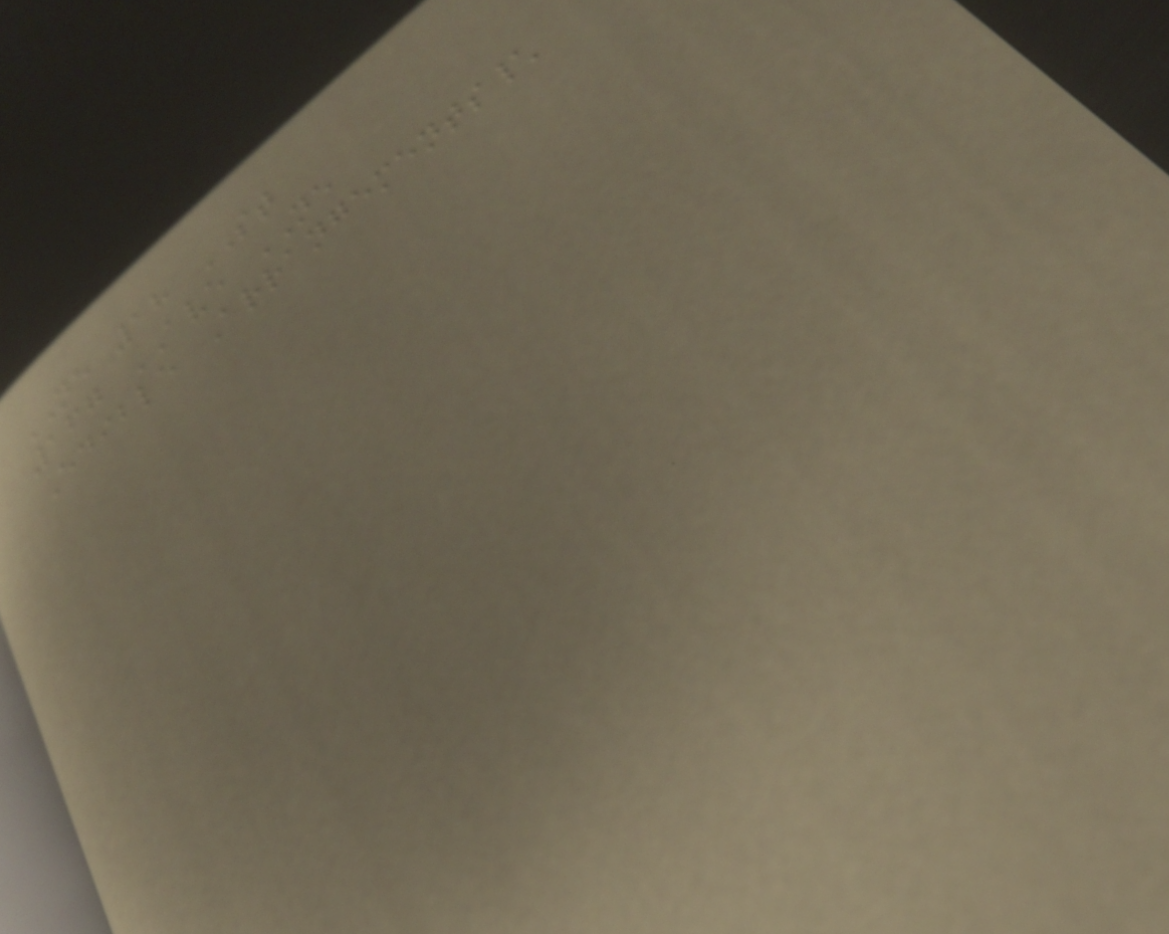NE 18 ST
167 AVE NE
Edible Arrangements\
